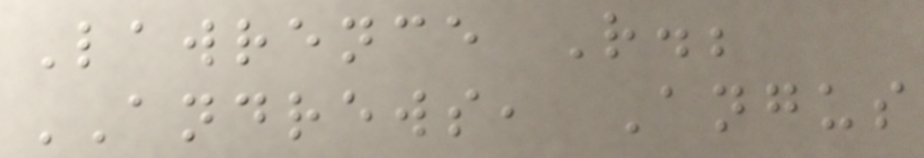Lawrence R.;
ANDREWS, Angus
